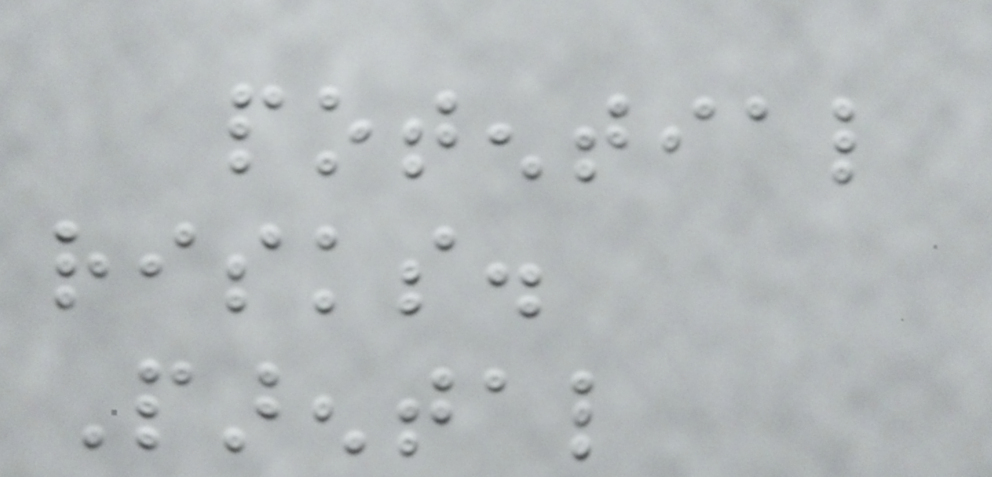potential
risks.
Parental
